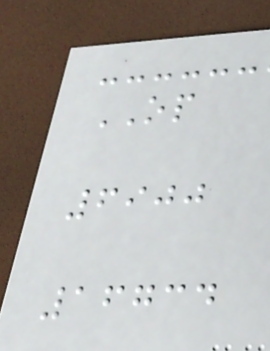OP
6900
16734
